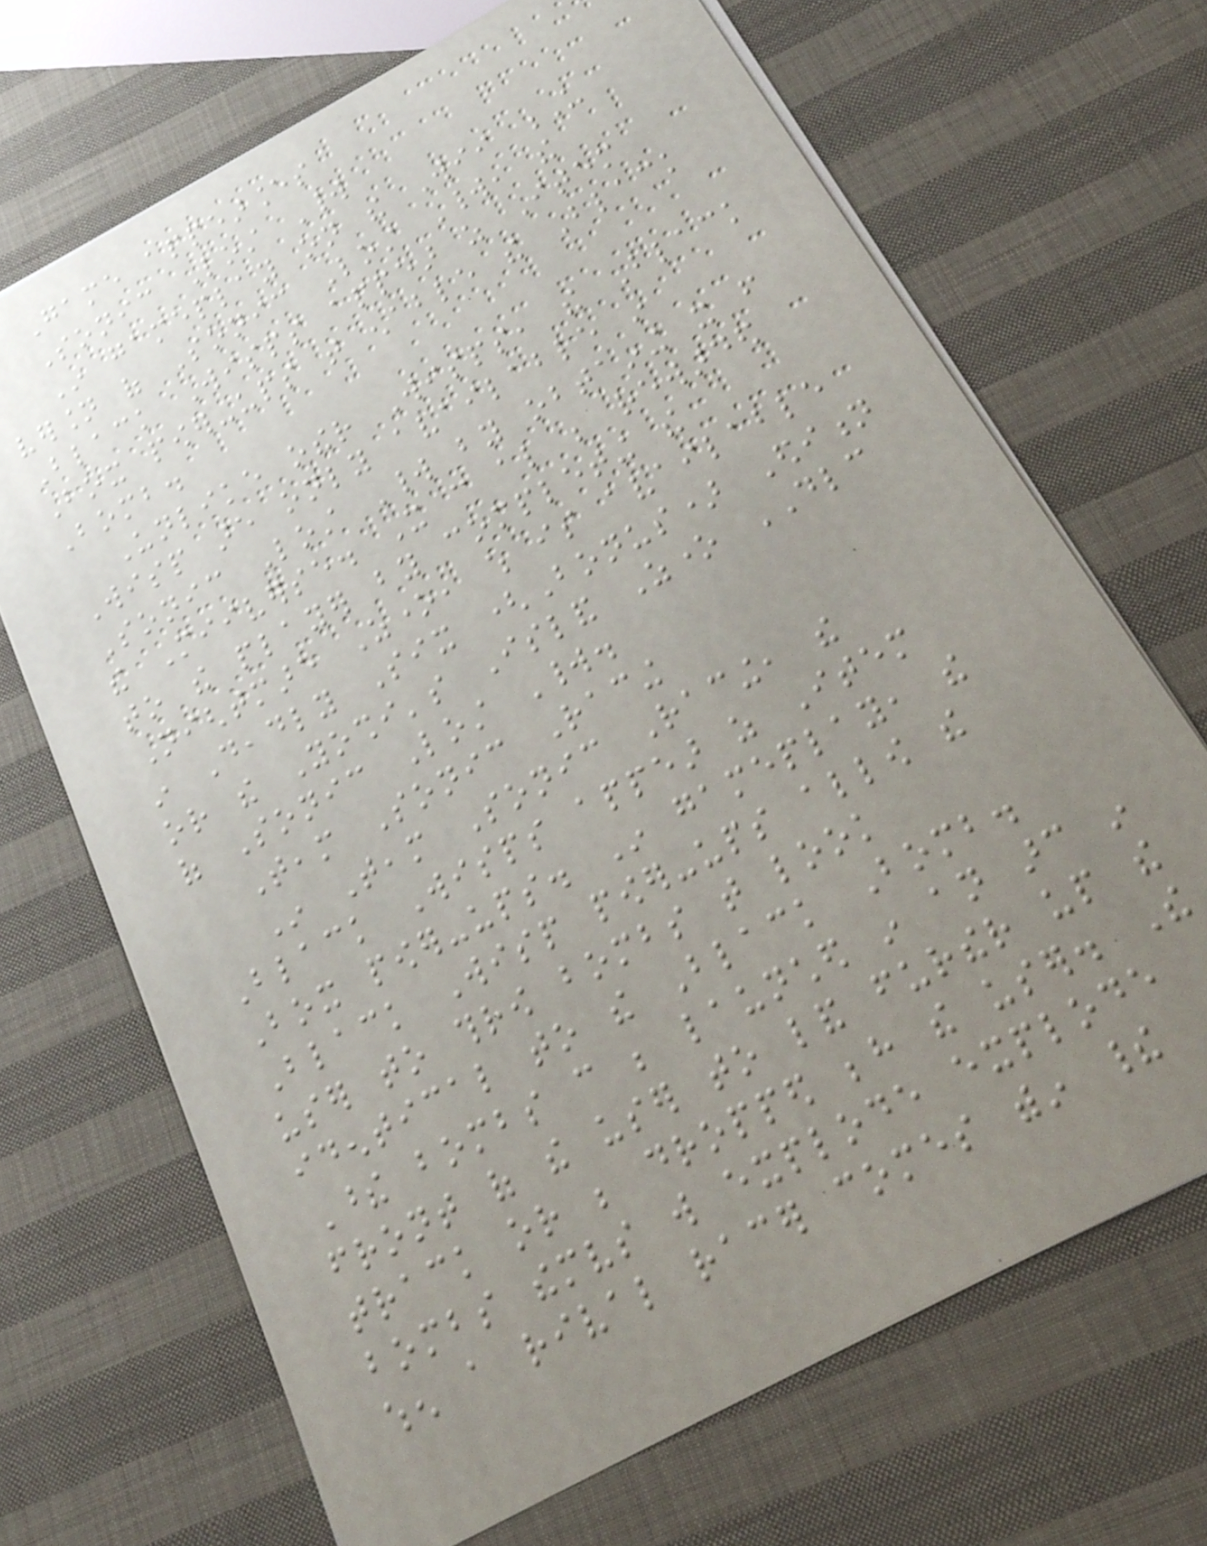Game appearances
Sonic Lost World
In gameplay on the Wii U
version of Sonic Lost World, the
Black Wisps appear as Item
Box power-ups that enable the Black
Bomb.
Unlike other Wisps, the Black
Wisp are only available in
Sonic Lost World by obtaining it from
the Miiverse. It can also be rewarded
to the player by completing the
Nightmare Zone, which is available
in Deadly Six (Bonus) Edition
or the Yoshi's Island Zone DLC
of Sonic Lost World.
Team Sonic Racing
In Team Sonic Racing, the
Black Wisps appear as Item
Box power-ups. In gameplay, the
Black Wisp power-ups allow the
user to throw bombs that look
identical to the Black Bomb.
These bombs can be launched in an arc in
front of the user to land further up the
track or be dropped behind the user. The
bombs themselves will explode explode
when a rival racer comes within their
